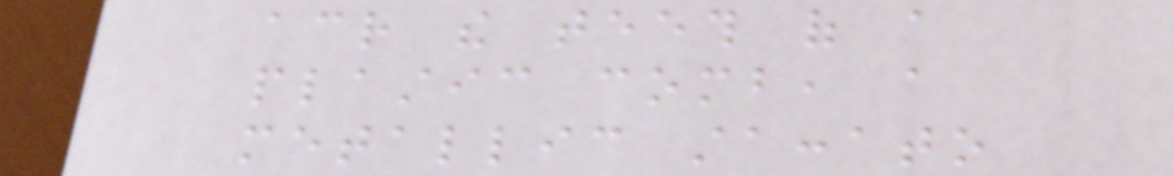across the teeth of a
plastic comb, a
metallic staccato
